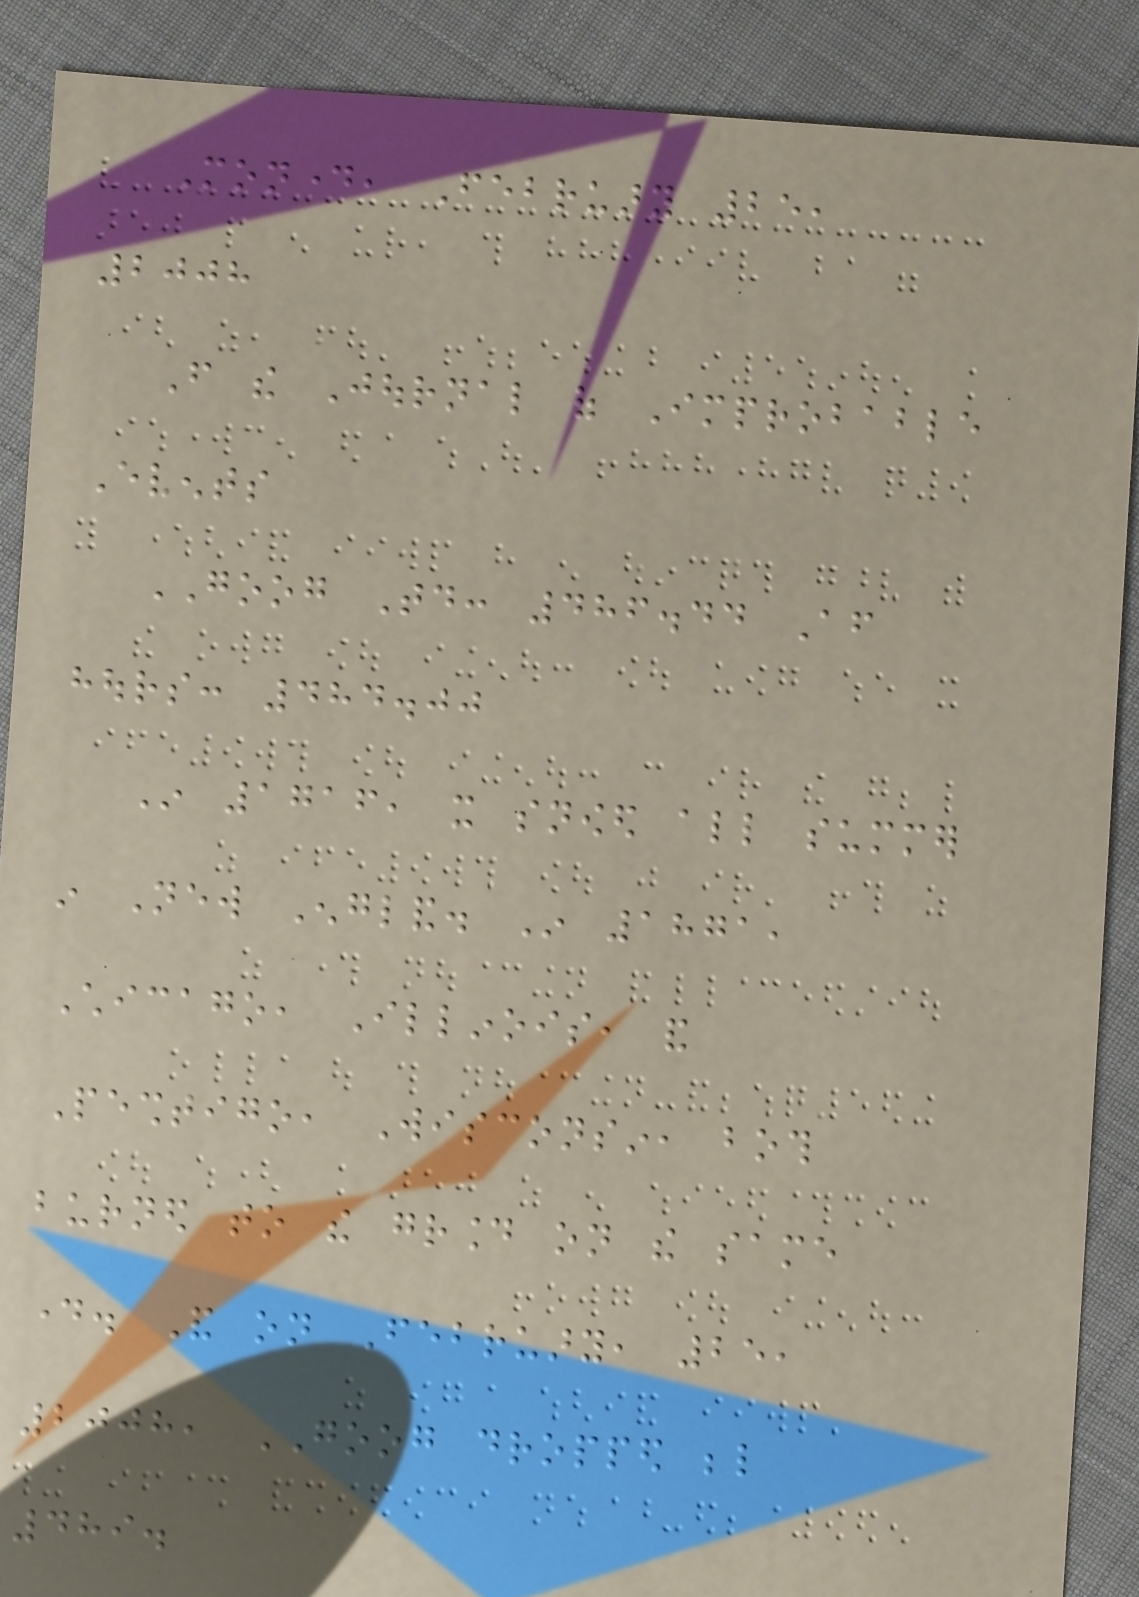Monday, February 25,
2008
From the Journal of Improbable
Events
GOOG Today: 486.44 After
hours: 484.00
In 1716, it snowed all summer
in New England. In 1871,
Chicago, Illinois, and
Peshtigo, Wisconsin, both
burned to the ground on the same
day. And on February, 25,
2008, GOOG dropped below
489.
